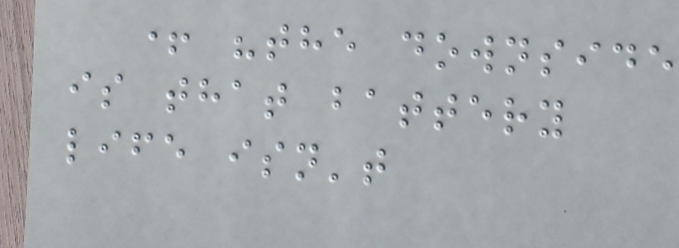+ "the downside
is that battery
life isn't
